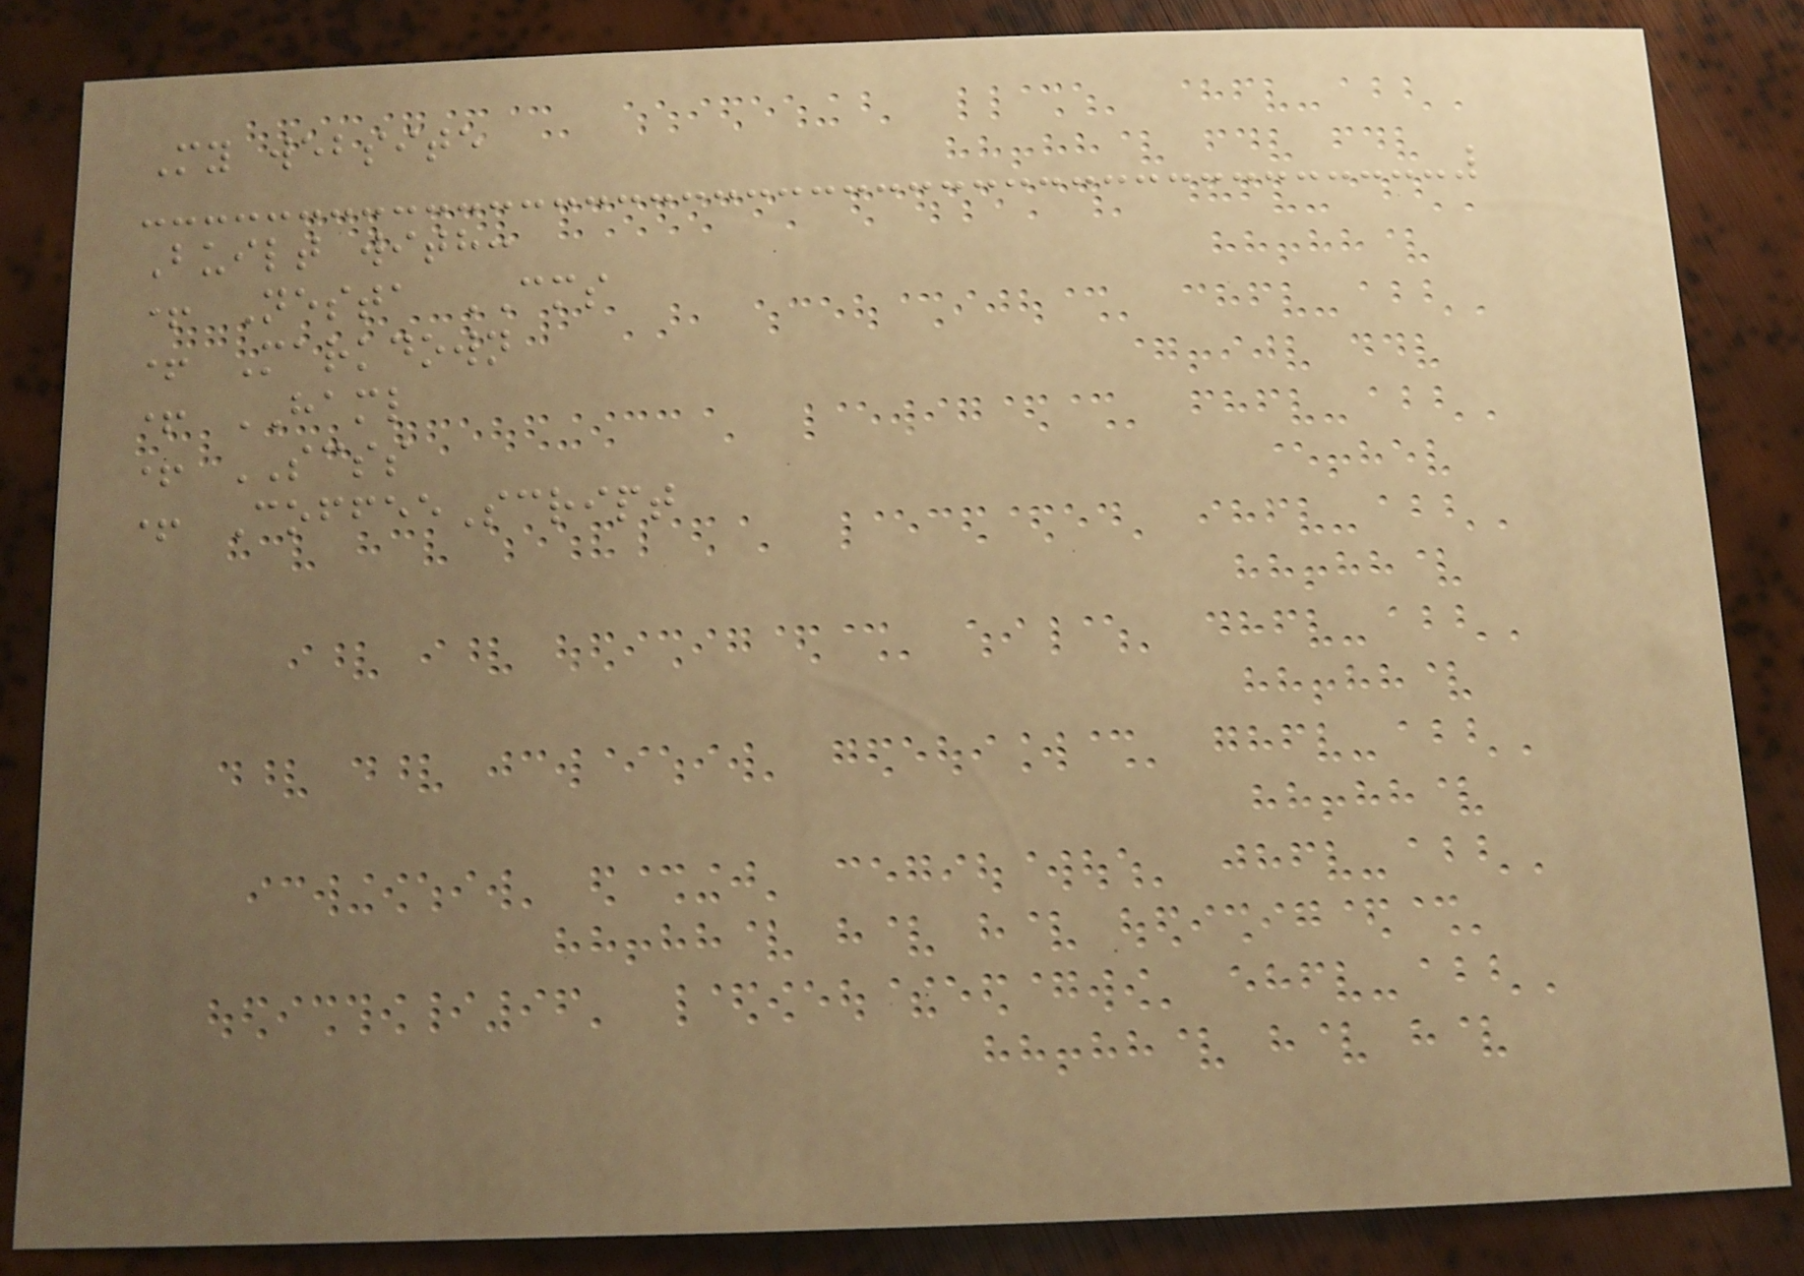My website
Built with:
+ Nesta CMS
+ Markdown
+ HAML
+ SCSS
+ CoffeeScript
